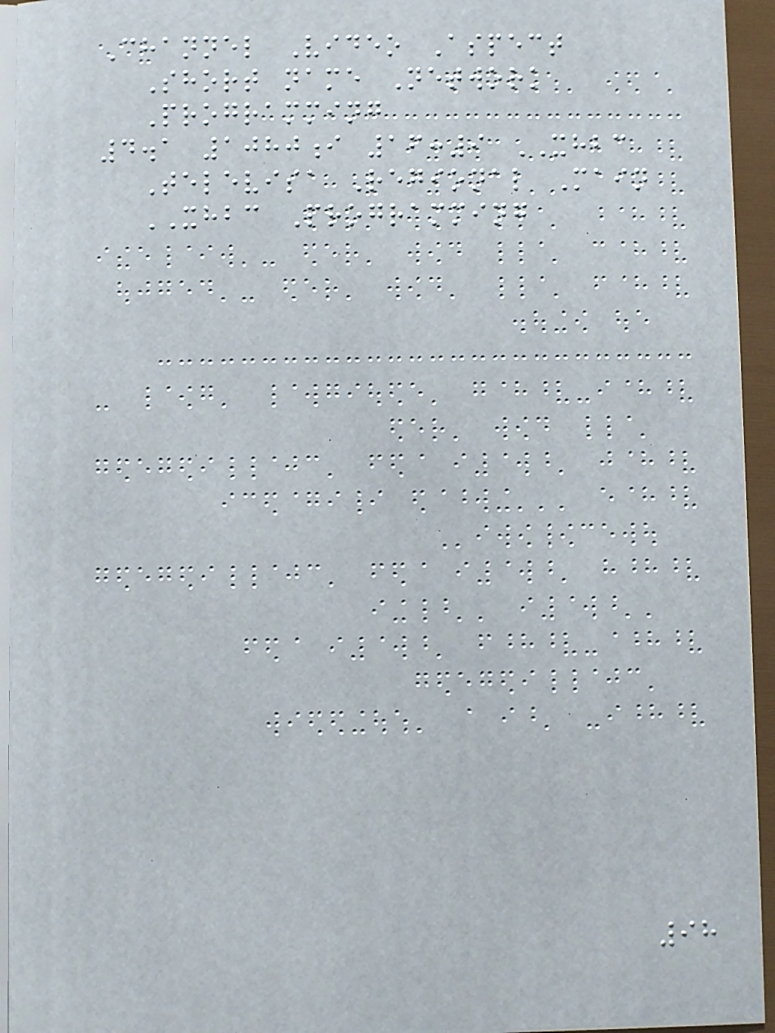Channel Video Aspect
Short name Network
Programming
4.1 1080i 16:9 XHBC
Televisa Regional Main
XHBC Programming
98
